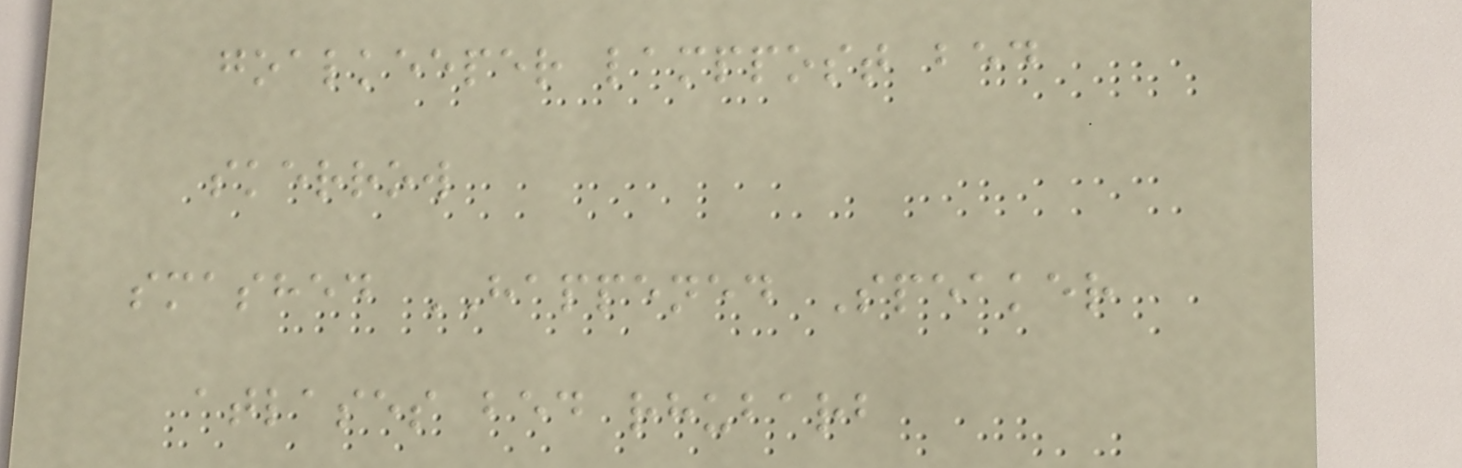goalkeeper lamppost bed
skerrow
smashed HAPPENED Speaker
atlases bed rhubarb
